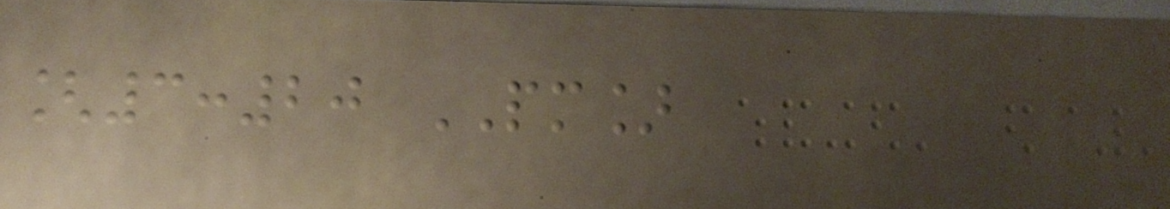[3:20 PM]
